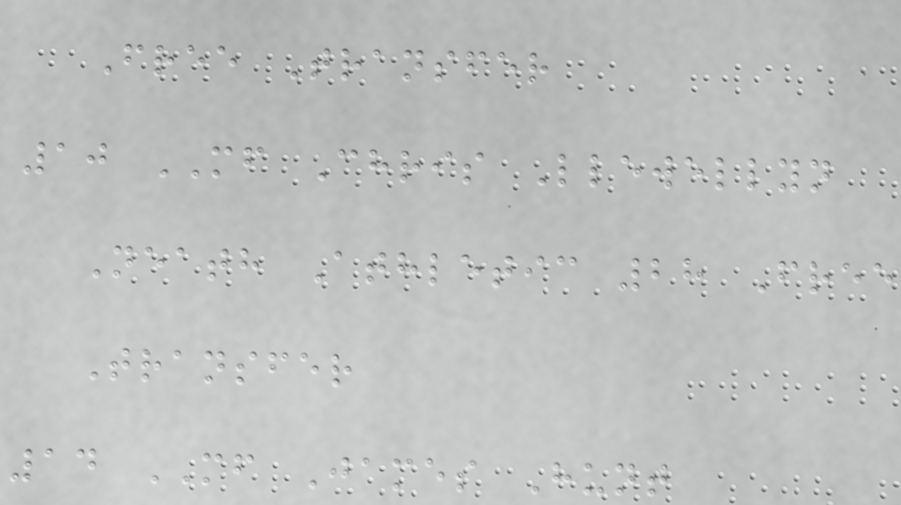Free Transfer
10 MF Chris Llewellyn
Neath Athletic 28 Free
Transfer
14 MF James Hunt
